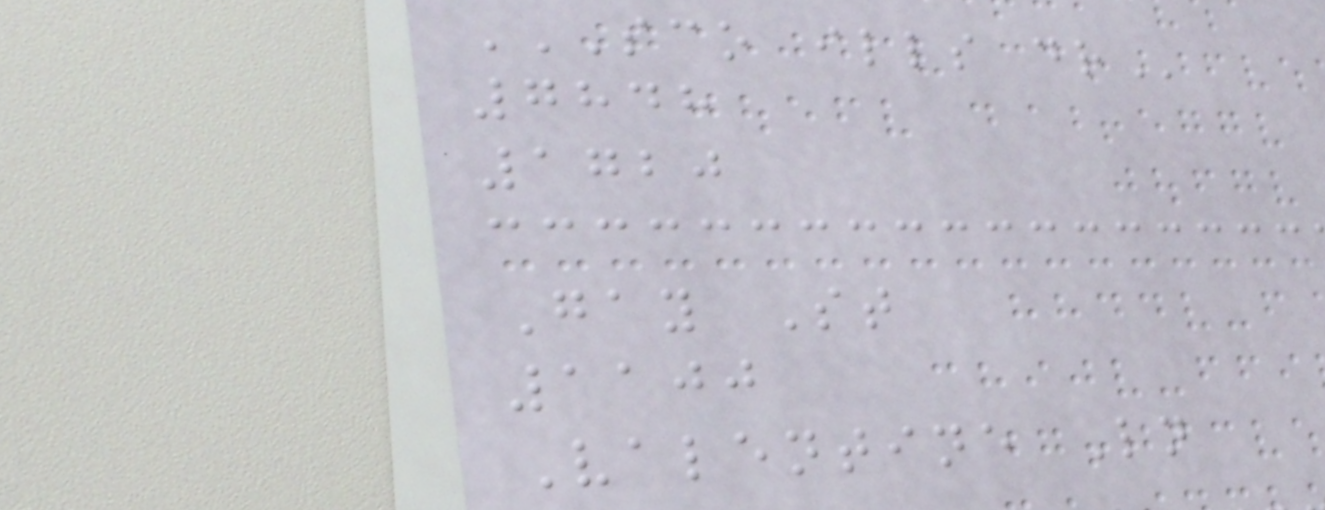SCO ILLS DR
7848
1720
Gay St
1100
Valentine Ln
